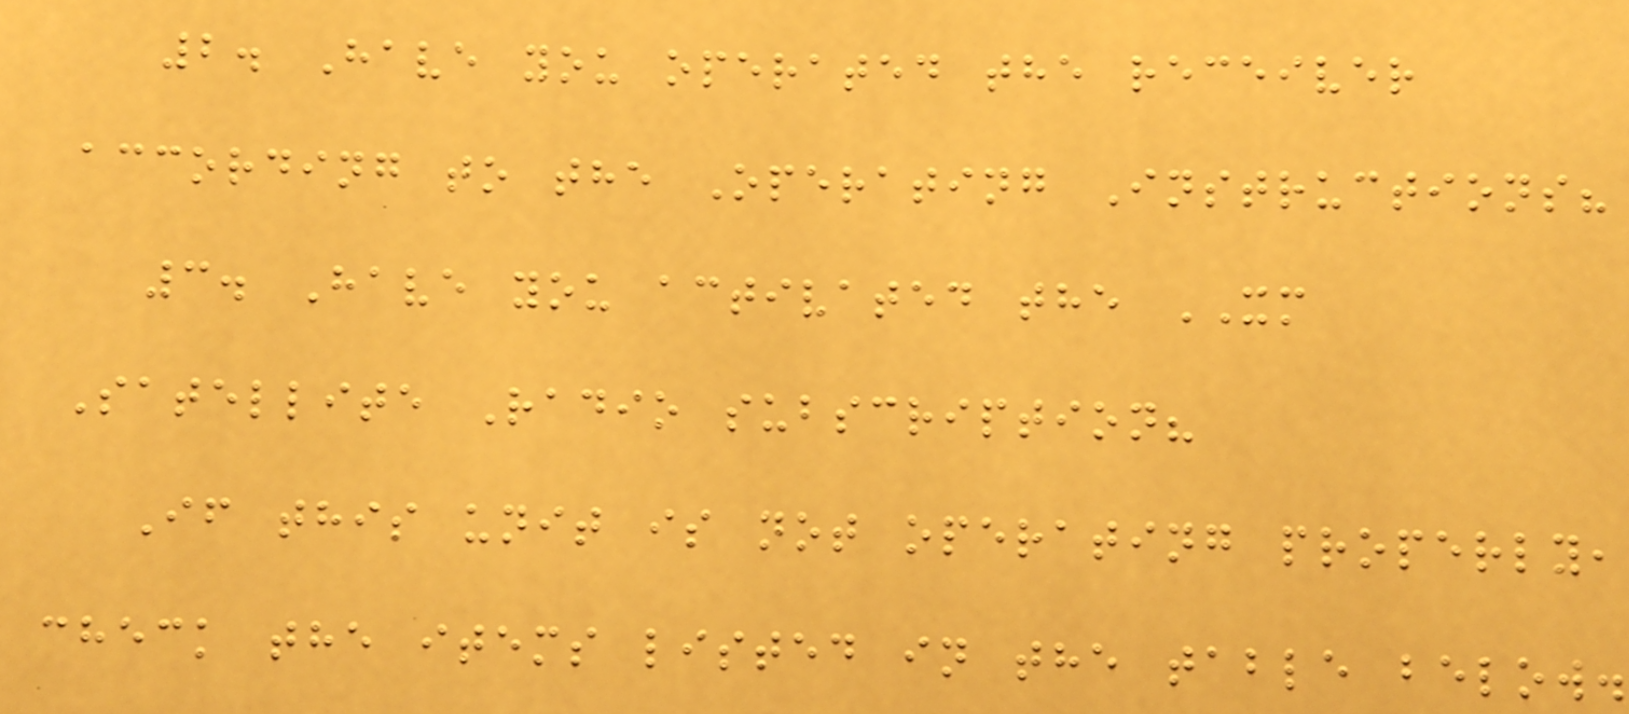2. Have you operated the receiver
according to the Operating Instructions?
3. Have you activated the XM
Satellite Radio subscription?
If this unit is not operating properly,
check the items listed in the table below.
